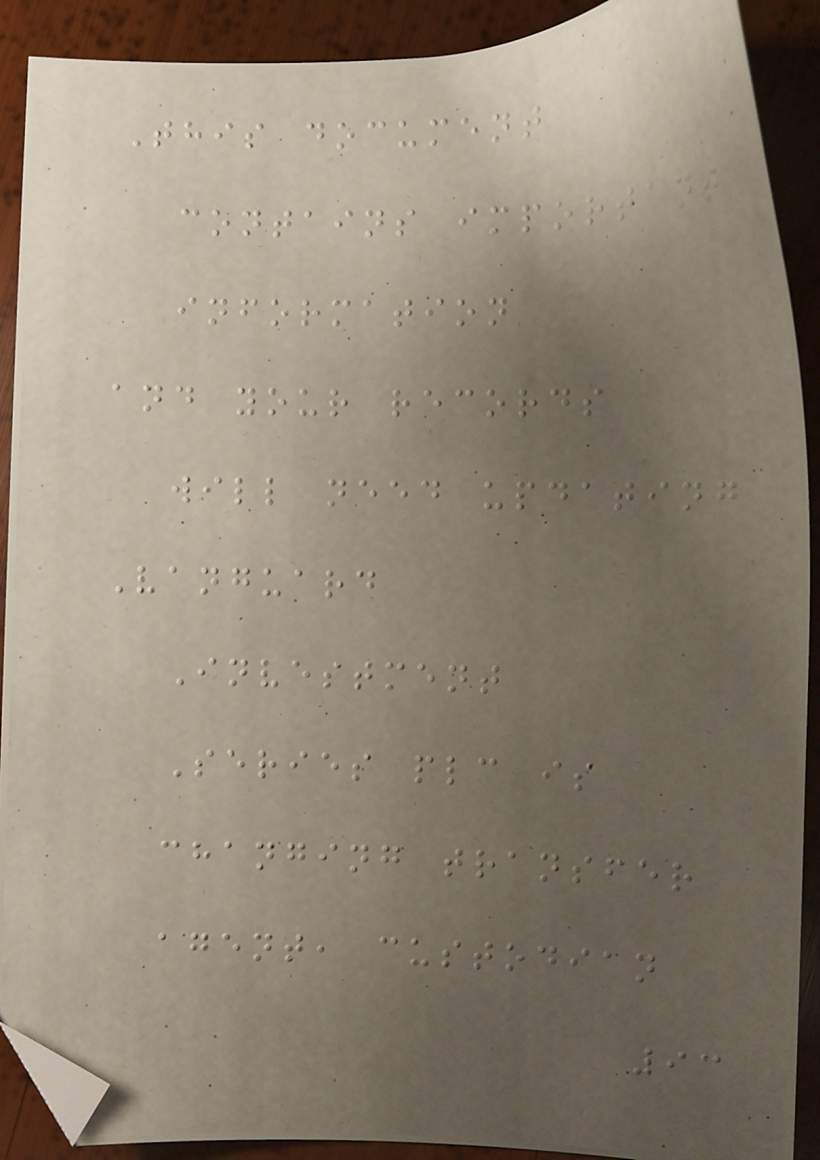This document
contains important
information
and your records
will need updating
Vanguard
Investment
Series plc is
changing transfer
agent, custodian
93
